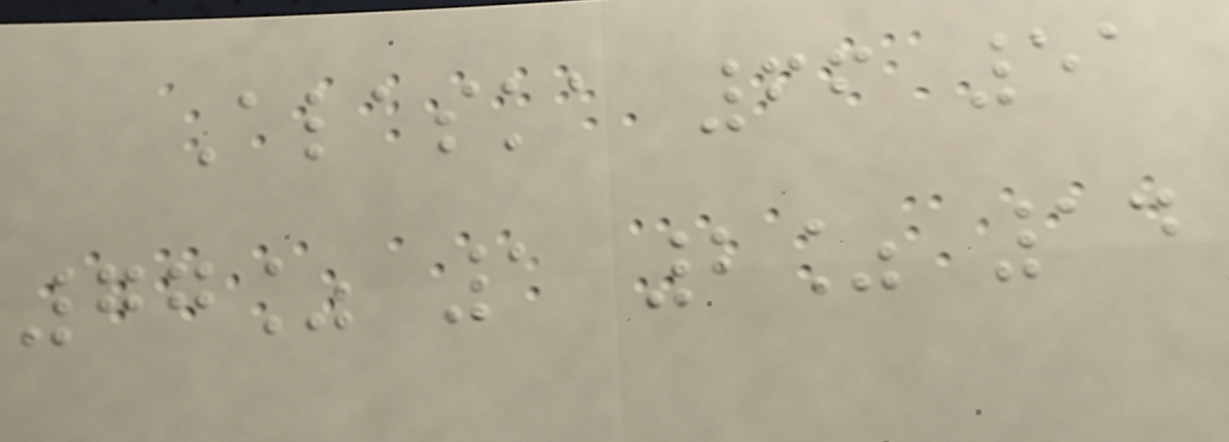Alaska 66 51
77% 1 2% 14
